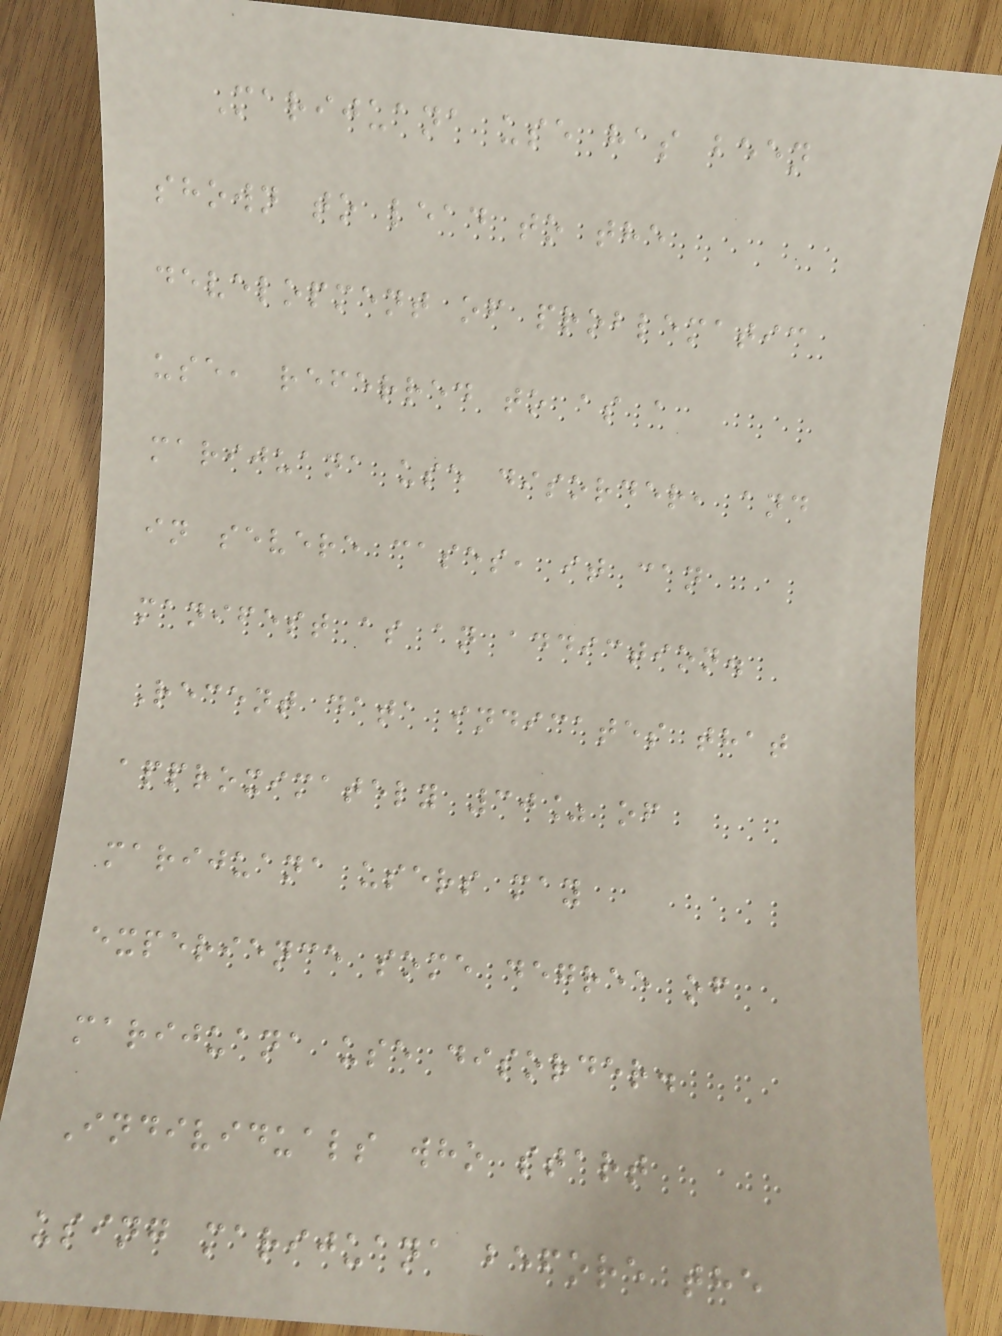Marijuana use has been
shown to lead to the
development of problematic
use, referred to as a
marijuana use disorder, and
in severe cases, it can
manifest as an addiction.
Recent data indicates that
approximately 30% of
marijuana users may
experience some degree of
marijuana use disorder.
Individuals who start
using marijuana before the
